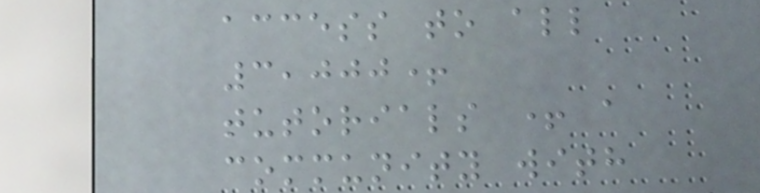access to all
3,000+
tutorials + a
community with
